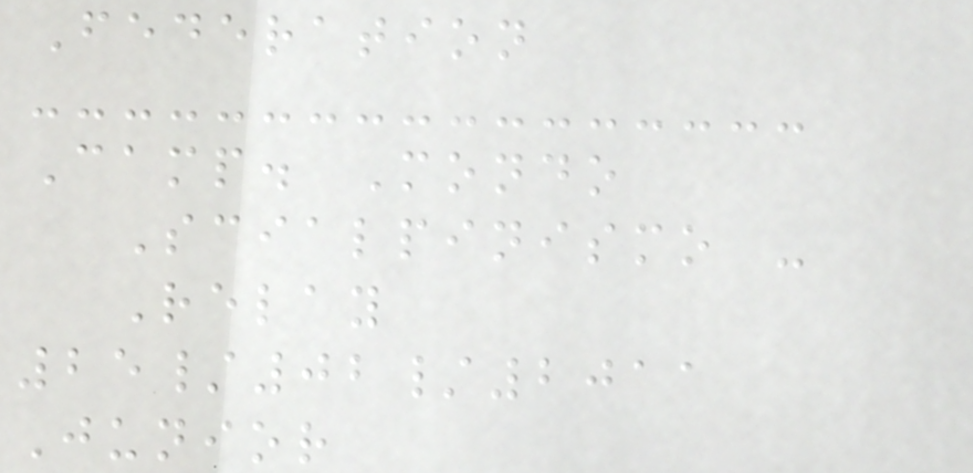Federation
Camp. Mondo
Scialpinismo -
Relay
25/02/2011
Junior
